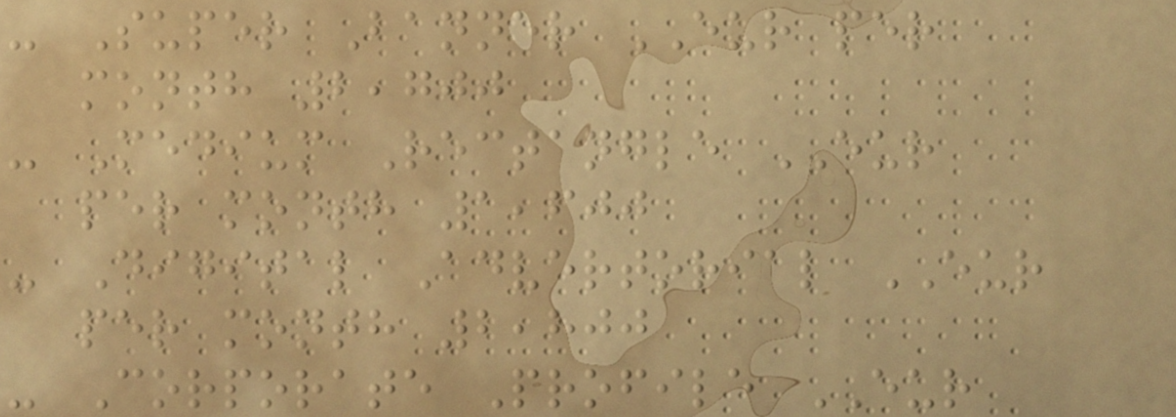- Super Banner EUR per
month 2,700
- Medium Rectangle EUR
per month 1,600
- Digital Advertorial EUR
per month 2,800
- Corporate Profile EUR
